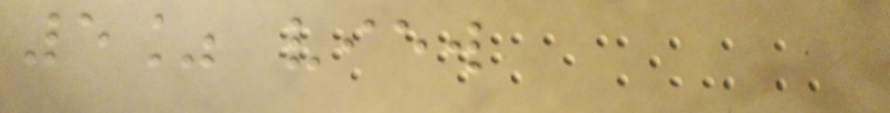5% view
